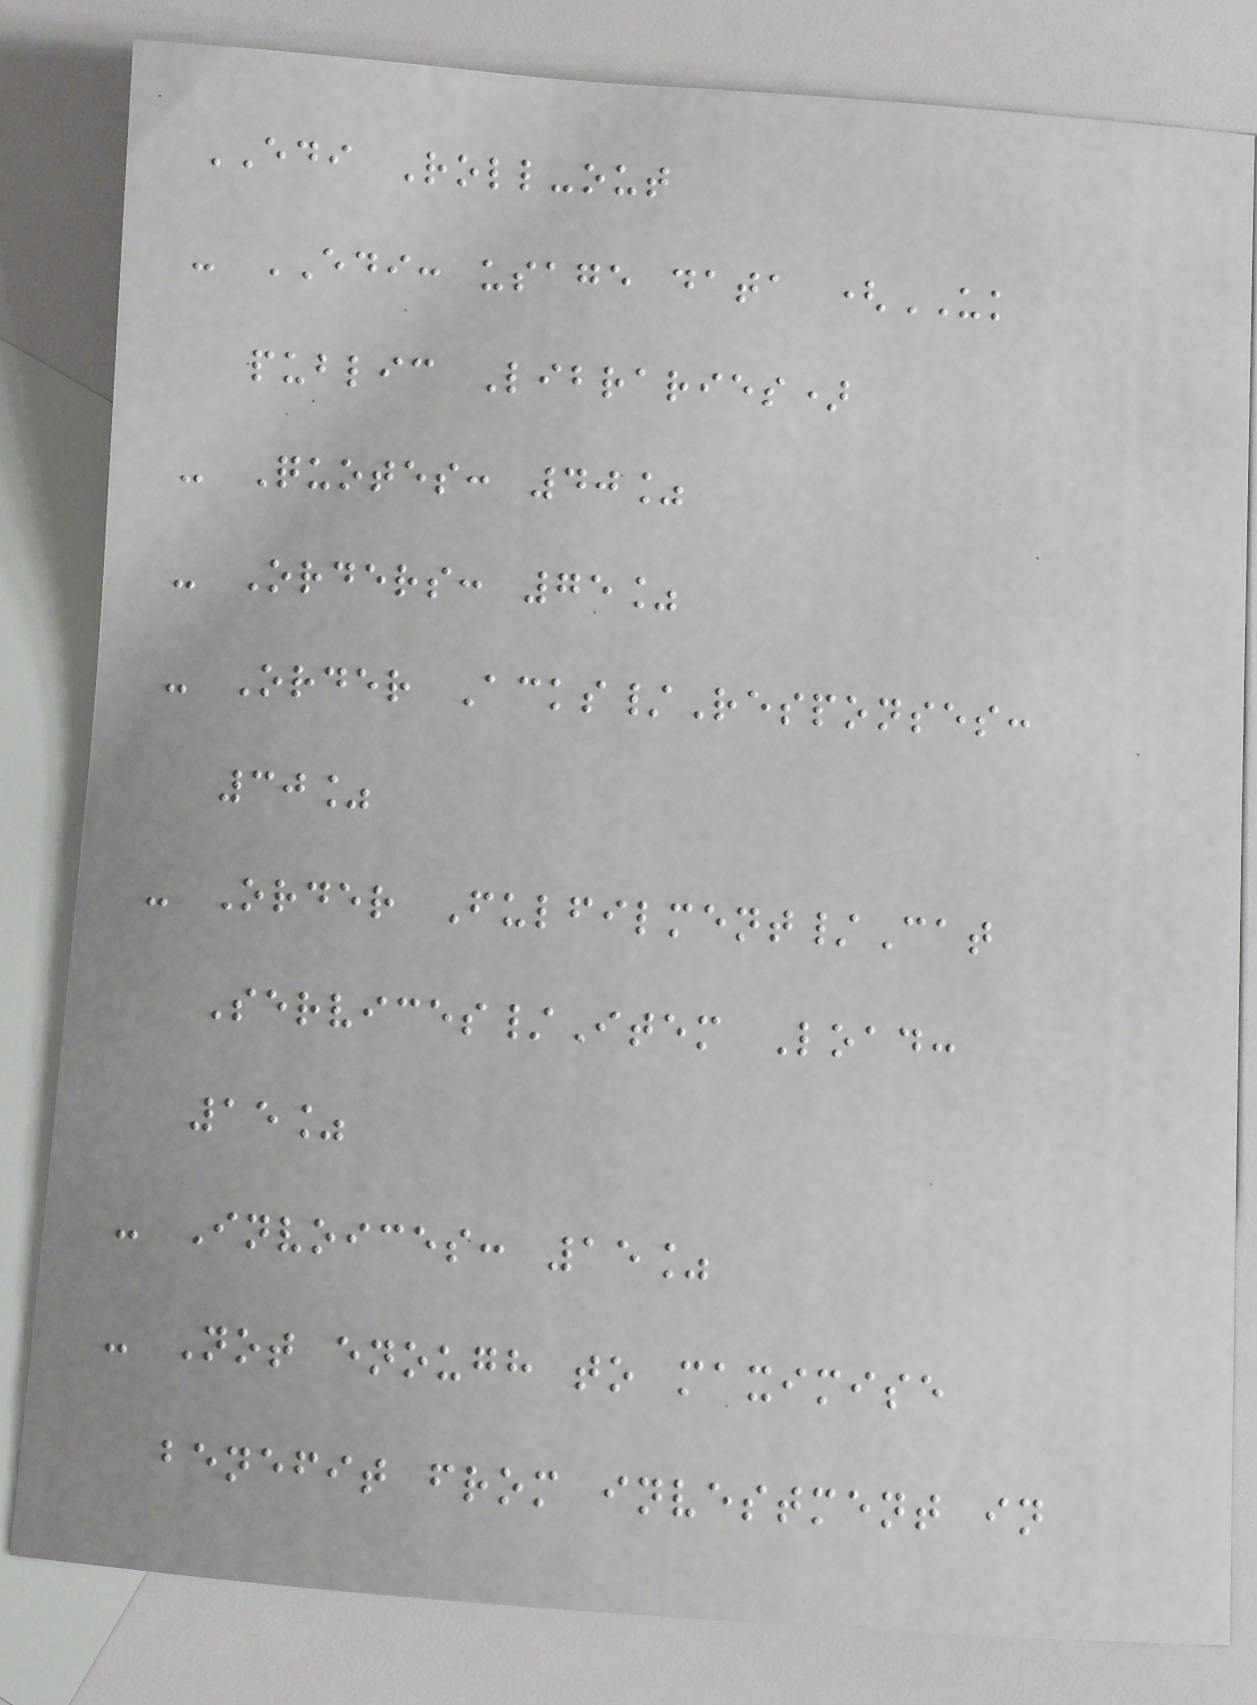EDI Roll-out
- EDI: usage data (UK
public Libraries)
- Quotes: 40%
- Orders: 75%
- Order Acks/Responses:
30%
- Order Fulfilment/Cat
Services/Item Load:
15%
- Invoices: 15%
- Not enough to maximise
benefit from investment in
